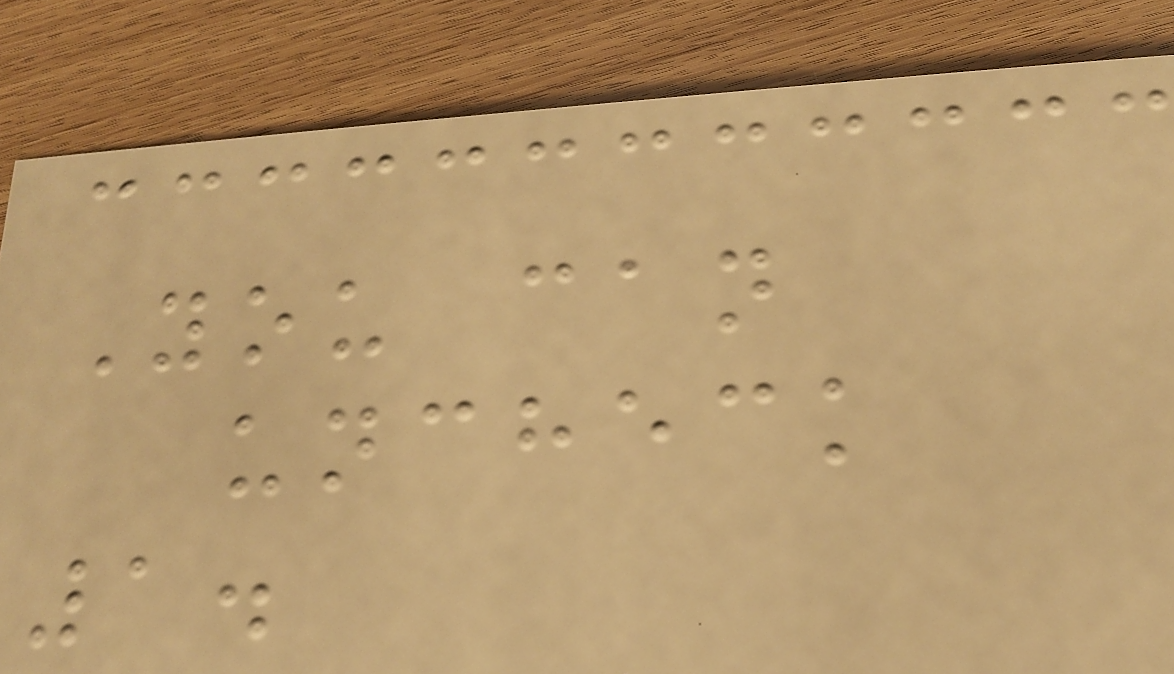You can
uncheck
1.
